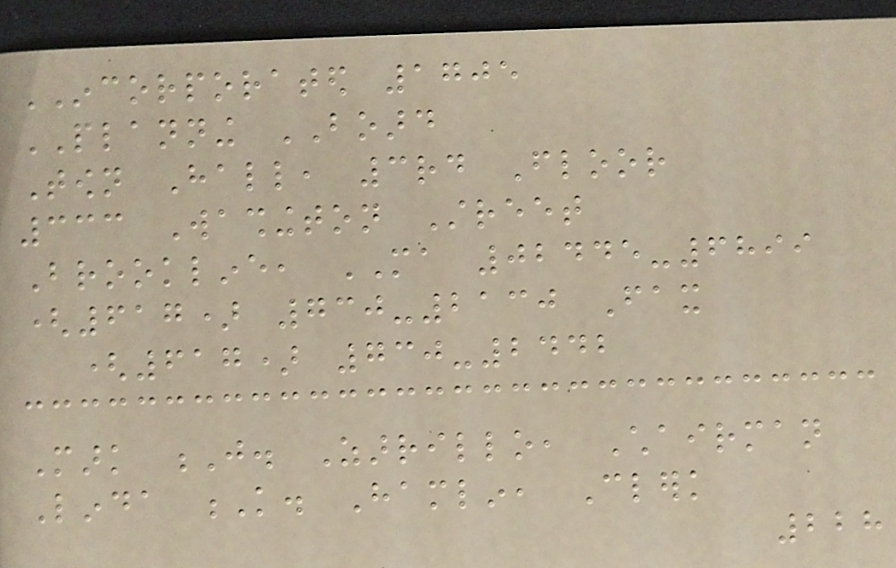INCORPORATED 1705
PLANNING BOARD
Town Hall, 3rd Floor
333 Washington Street
Brookline, MA 02445-6899
(617) 730-2130 Fax
(617) 730-2442
Mark J. Zarrillo, Chairman
Linda K. Hamlin, Clerk
228
